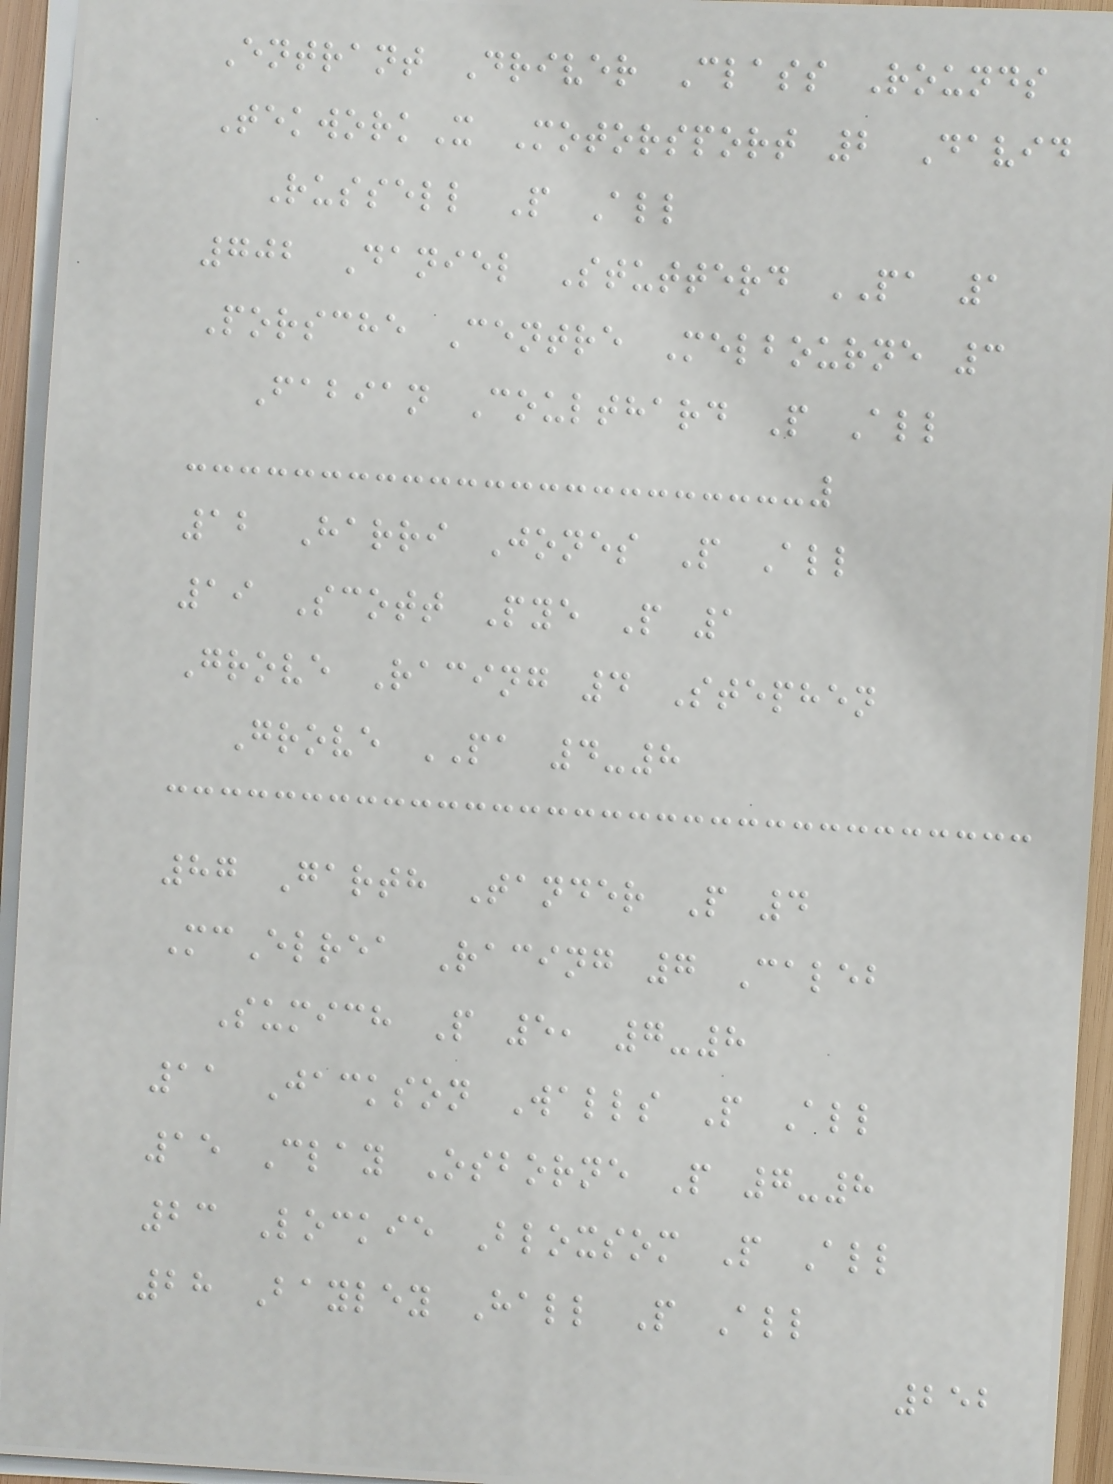Entrant Driver Class Rounds
TekworkX Motorsport 2 David
Russell P All
702 Daniel Stutterd PA 1
Porsche Centre Melbourne 3
Fabian Coulthard P All
12 Harri Jones P All
19 Scott Pye P 1
Grove Racing 4 Stephen
Grove PA 4-8
87 Garth Tander P 4
McElrea Racing 7 Caleb
Sumich P 5, 7-8
11 Jackson Walls P All
15 Clay Osborne P 7-8
23 Lockie Bloxsom P All
28 Bayley Hall P All
252
